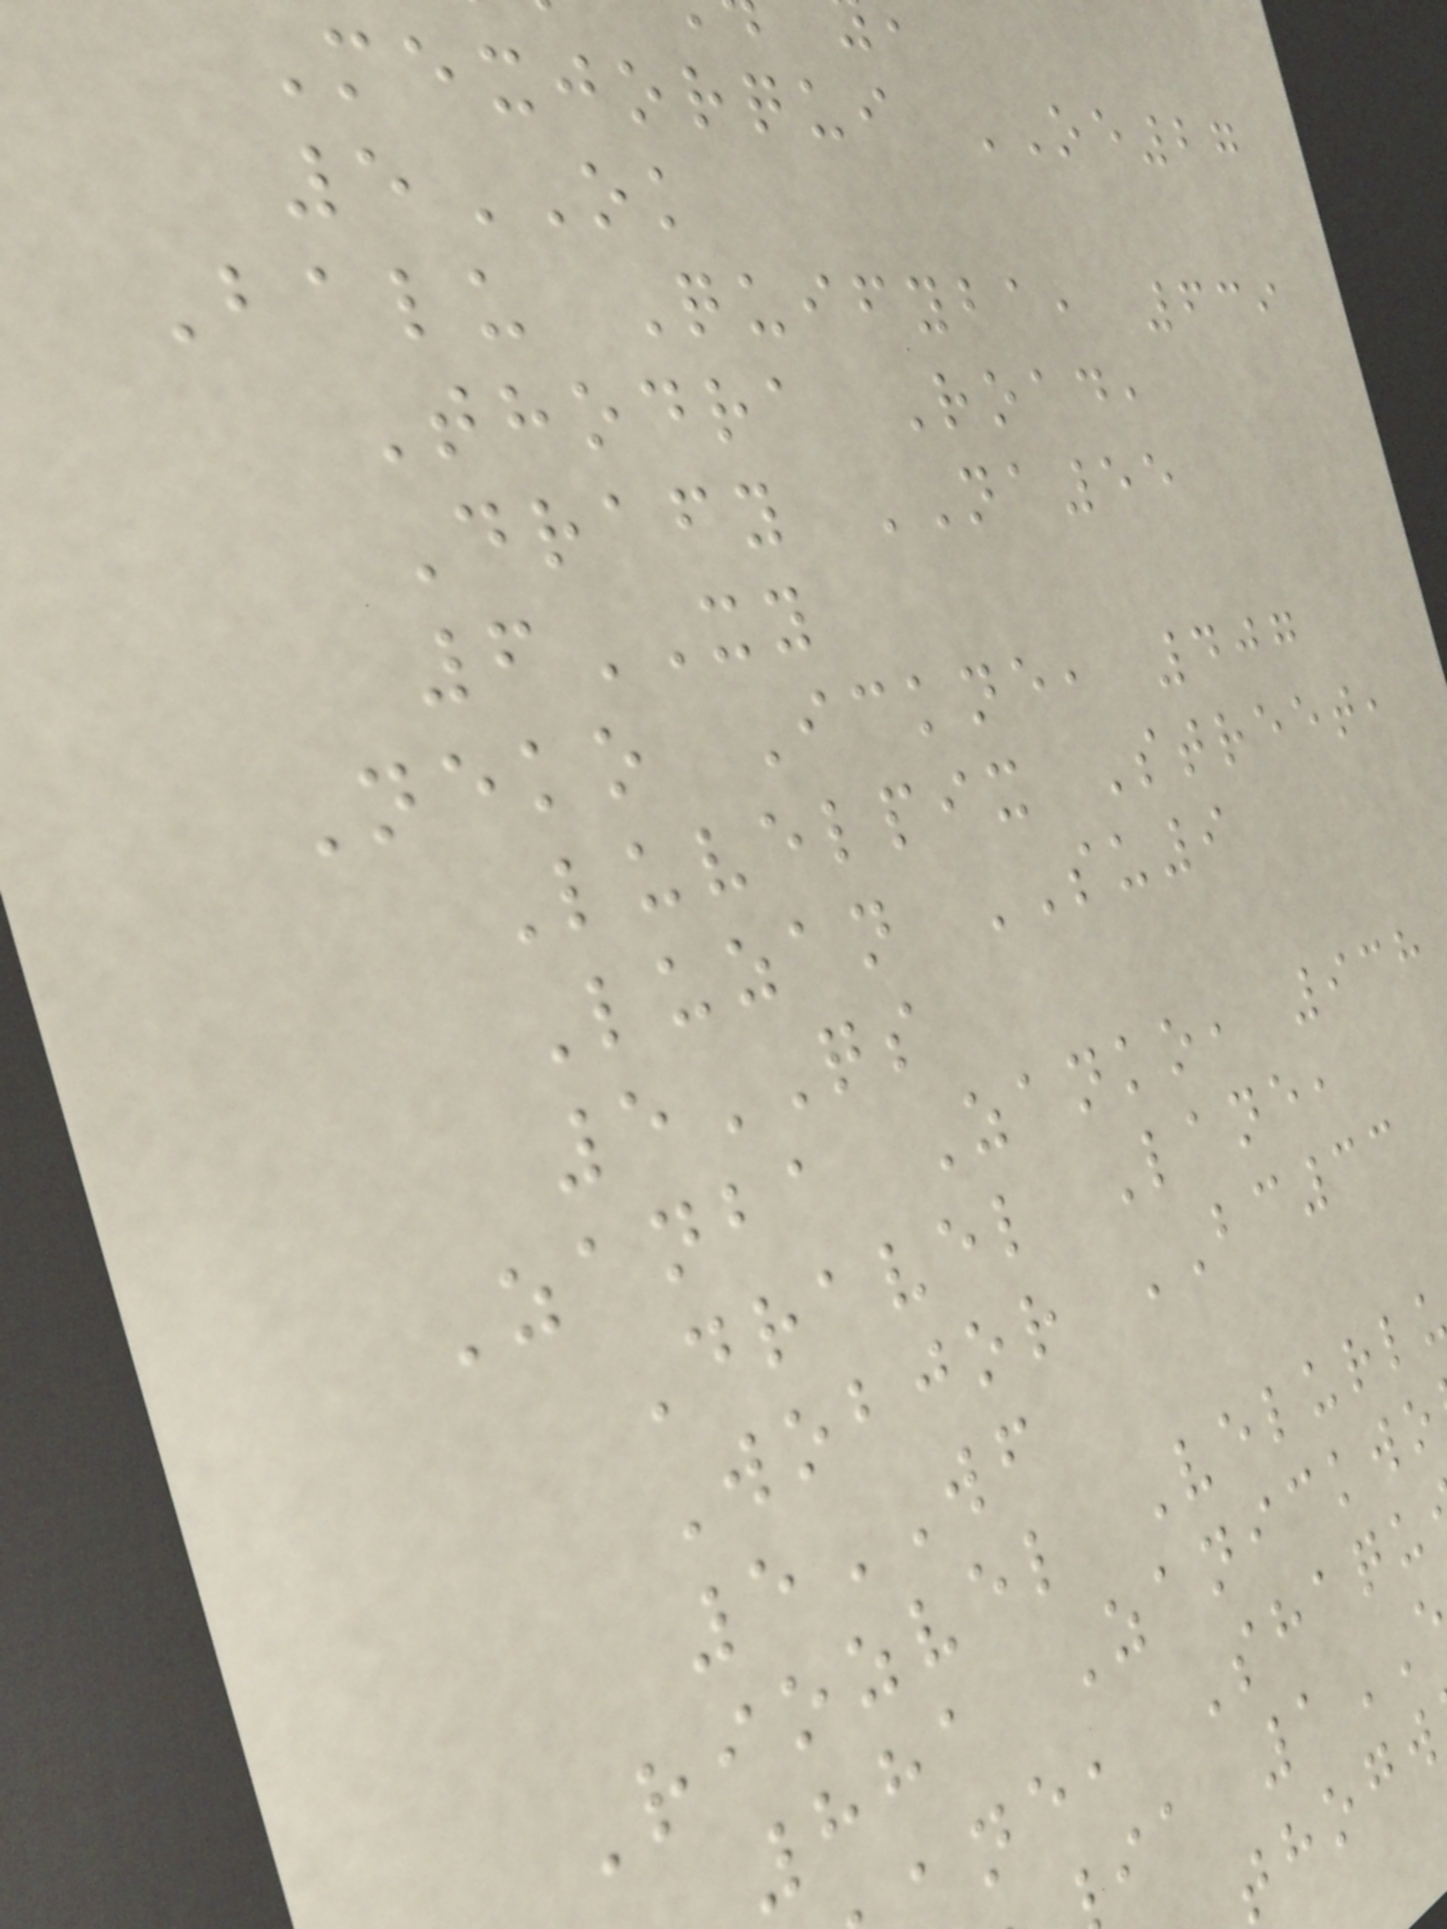Mexjorqui OE27
5OK
Balu Quifyba, 639
Thodra Road,
Drafy NA55
6XY
Neko Ickne, 407
Luvelpix Street,
Luzan SU9
5QS
Zanba Zanko, 938
Dravel Lane,
Wobjor BC33
5WF
Riozvel Velurl
881 Zanickwo
ne, Shaqu
ia 1
